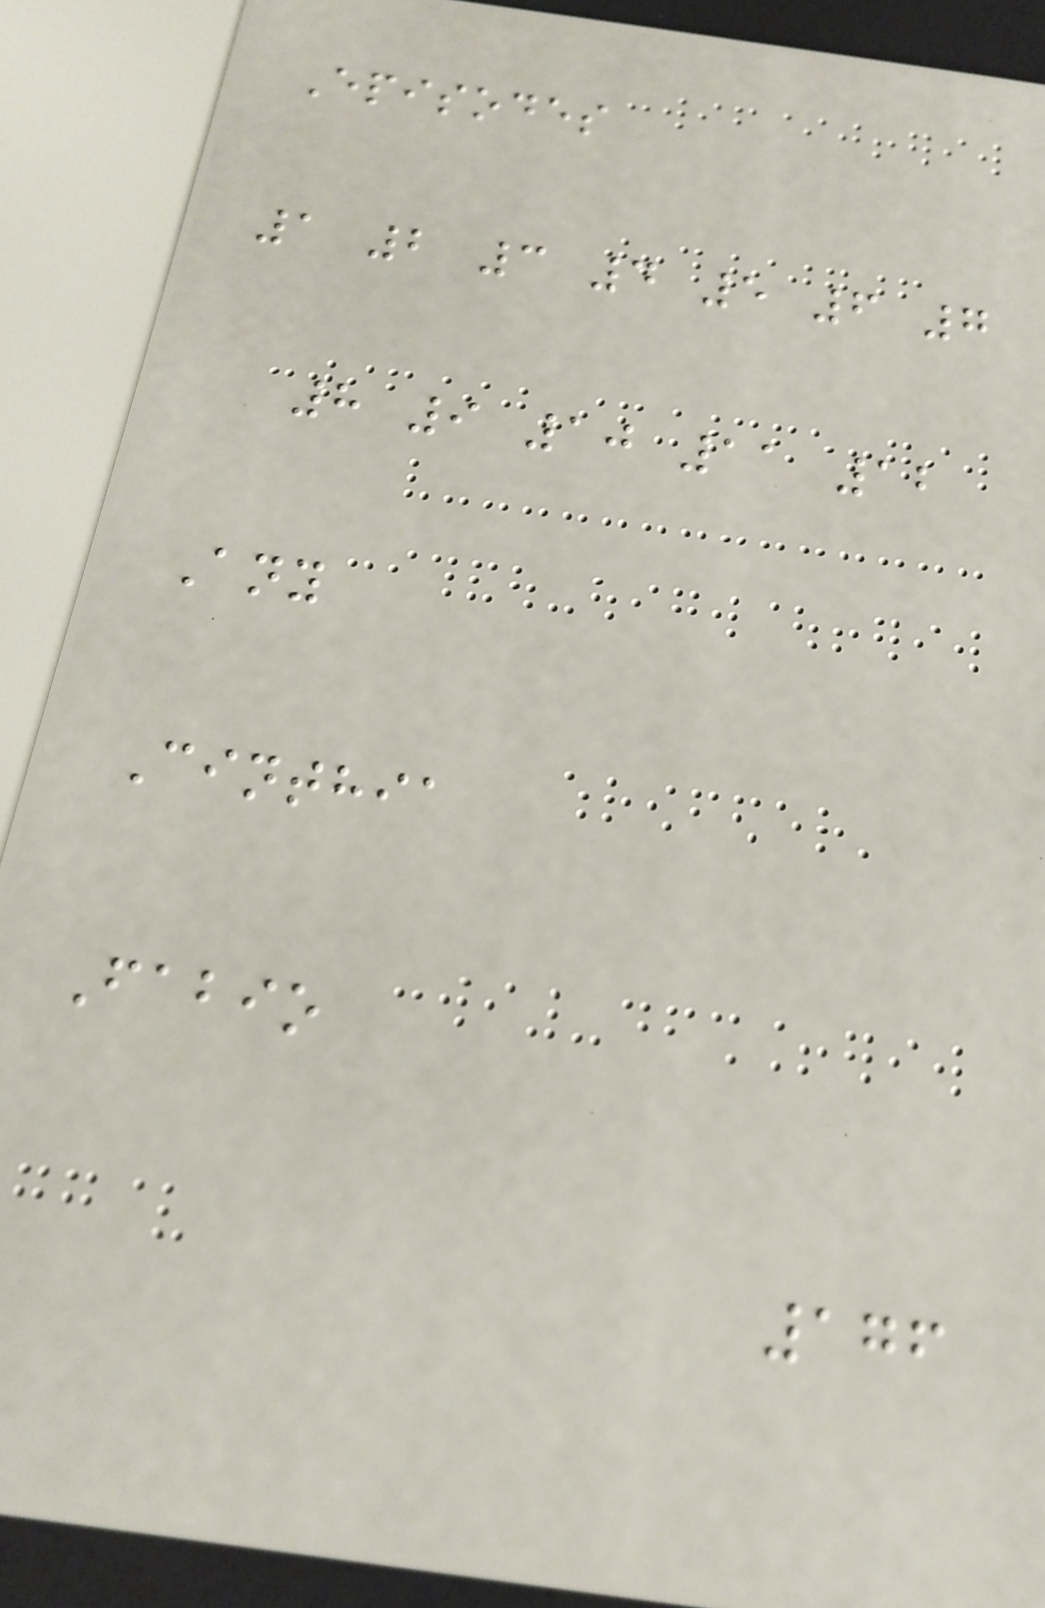Episodes
1 2 3 4 5 6 7
8 9 10 11 12
Any
Cinthia
Fabio
176
